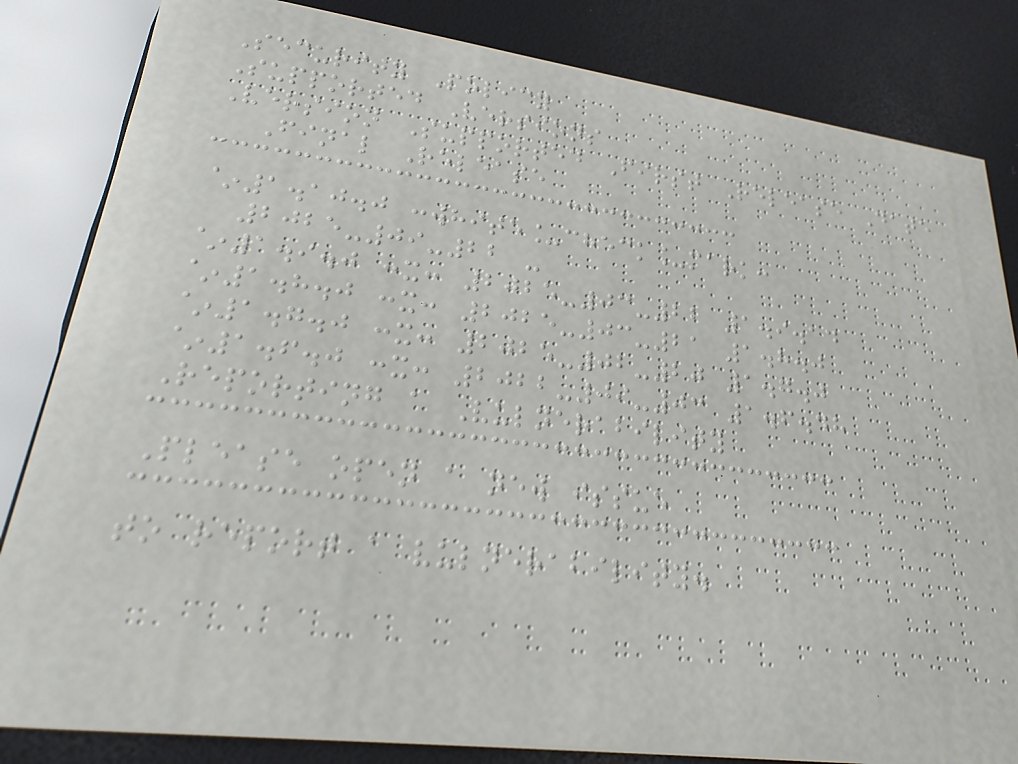Security Policy
Supported Versions
Version Supported First Release Date
Final Release
~1.10.0 :white_check_mark:
2025-09-22 -
~1.9.0 :x: 2025-03-22 1.9.14
~1.8.0 :x: 2025-03-21 1.8.0
~1.7.0 :x: 2025-02-20 1.7.0
~1.6.0 :x: 2022-09-03 1.6.48
Reporting a Vulnerability
Please open a new issue
to report a vulnerability.
